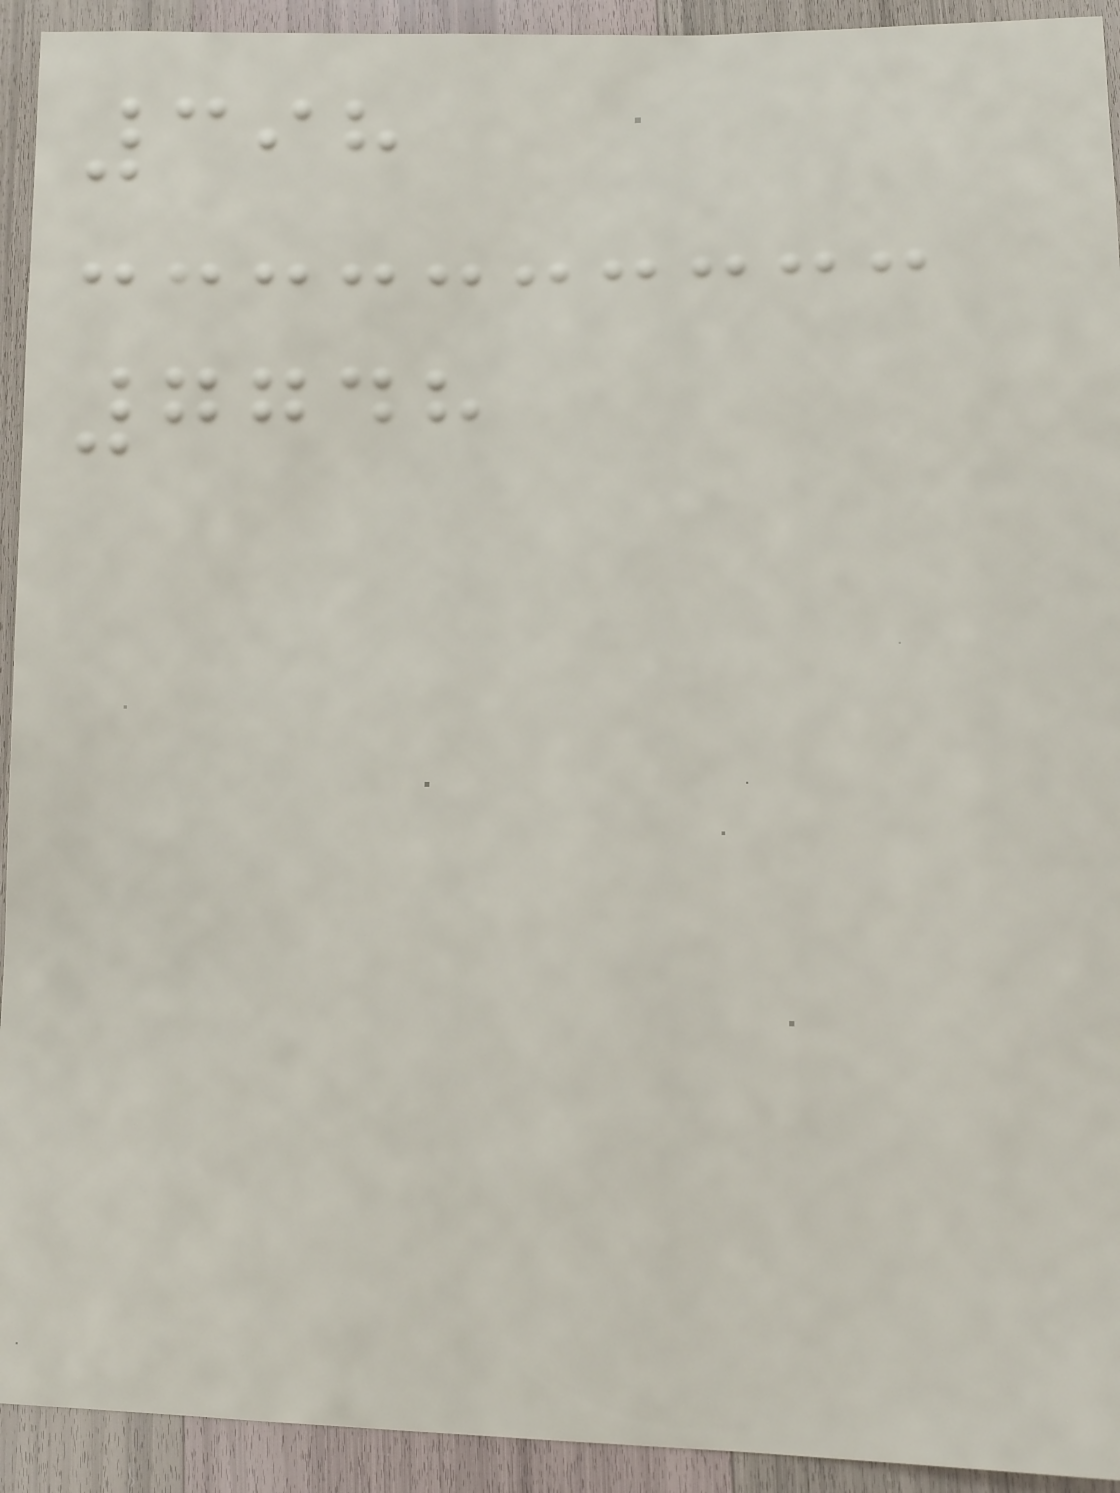398
7748
